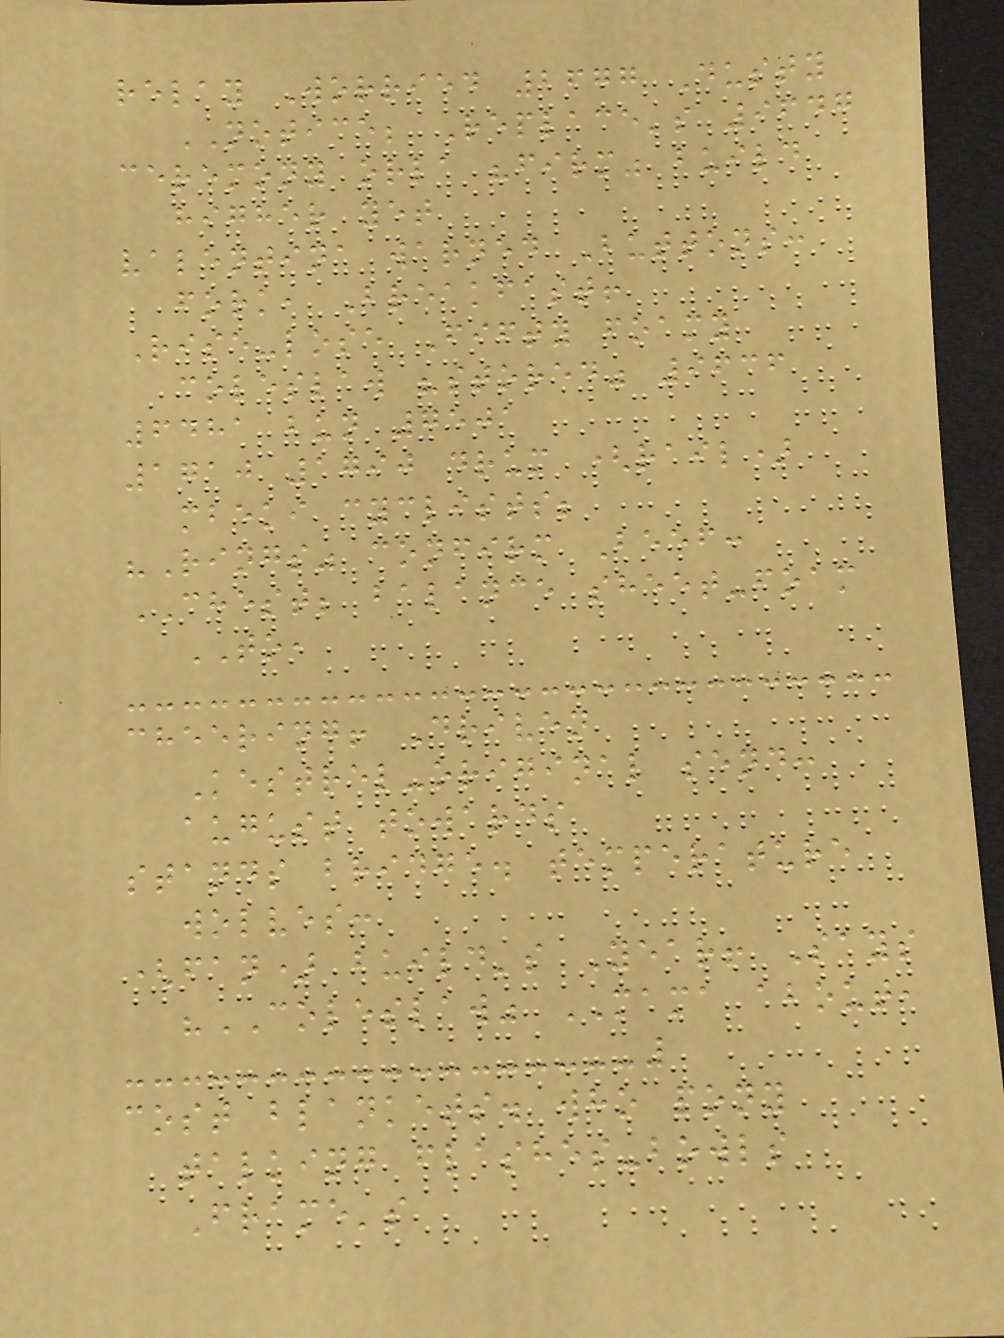relay Worried 2677 Dusty
NOTICE; Replace's 9647
ceremony orla "firm" build
higher yet
valentina warned Buttons:
fork, Breakfast!
Rise-lose Fifty foamy
coleslaw "stored" 9636
6481 bun 7501
1710 1790 drum (rail)
mbeki cyclists;
"Rings" confirm Beef:
CHEST; balance sheet-foam
TO,
cheering! Driven
Kestrel-original send:
august towards
stands bridge. temperature
wolves:
(fan) build's Year! Says
"COLESLAW" MAMA about,
cost blankets. who pony
talking flashes-bowls
Frame's
